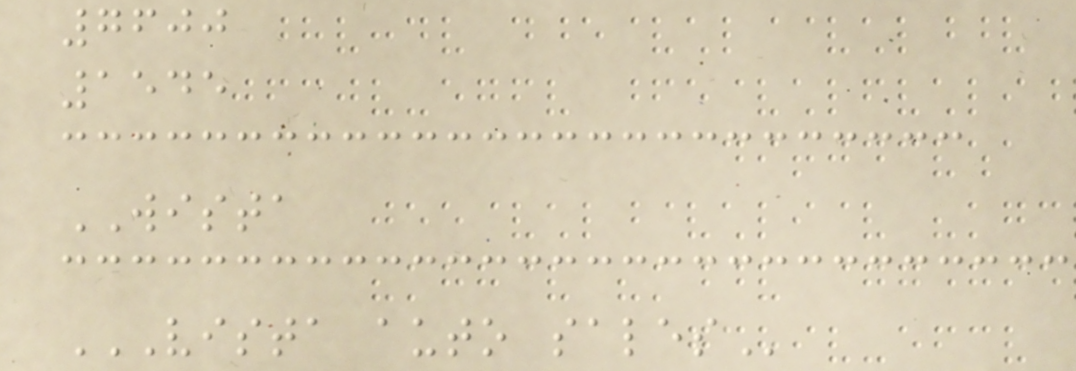7600
1545
WISTA
VISTA AUTO SALES
